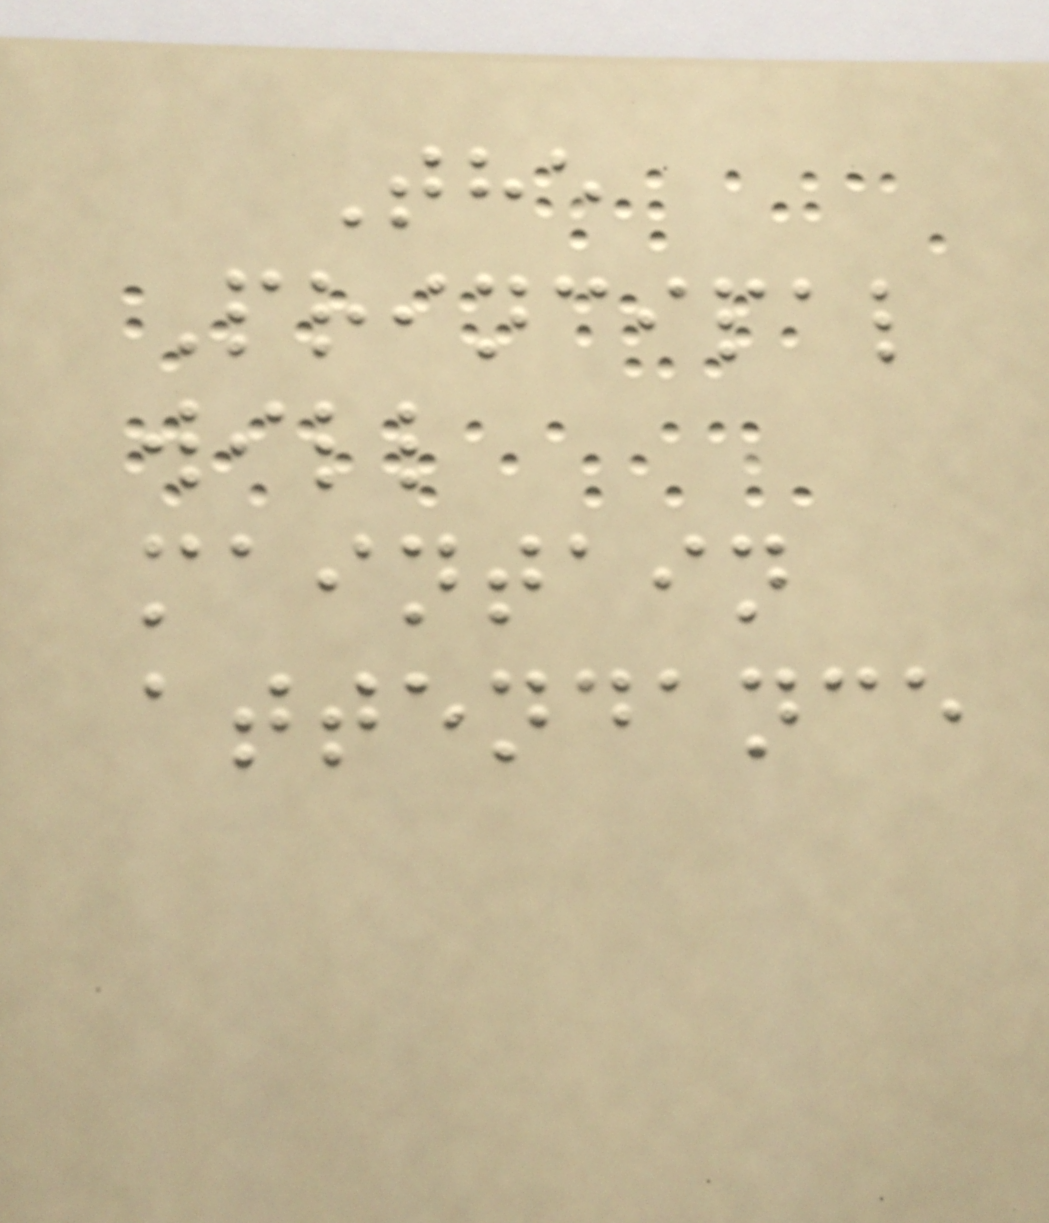The
Principal
will
maintain
attendance
